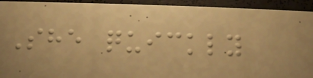She quickly
